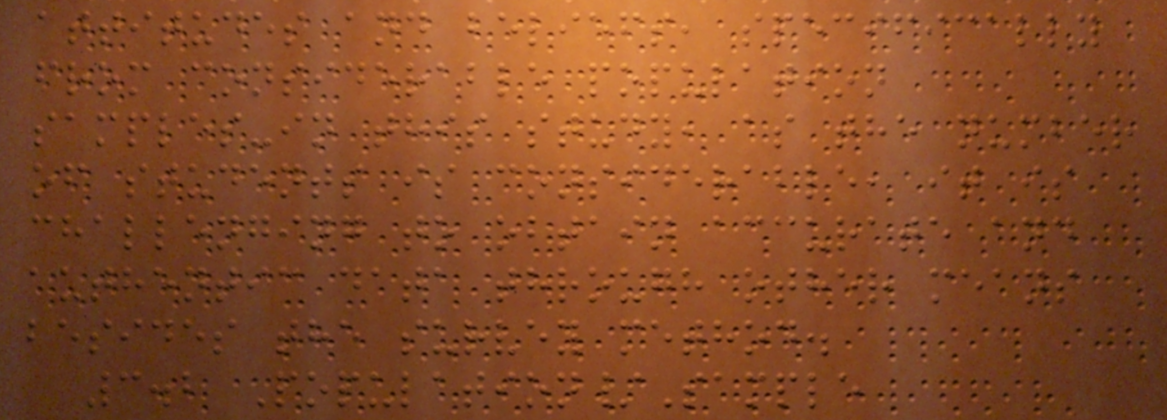attitudes and beliefs, specifically
from considerable population
samples-in this study, as the number
of students is considerable, it is
challenging to obtain accurate and
authentic data through other means
besides the survey method.
3.2 Population/Sample
